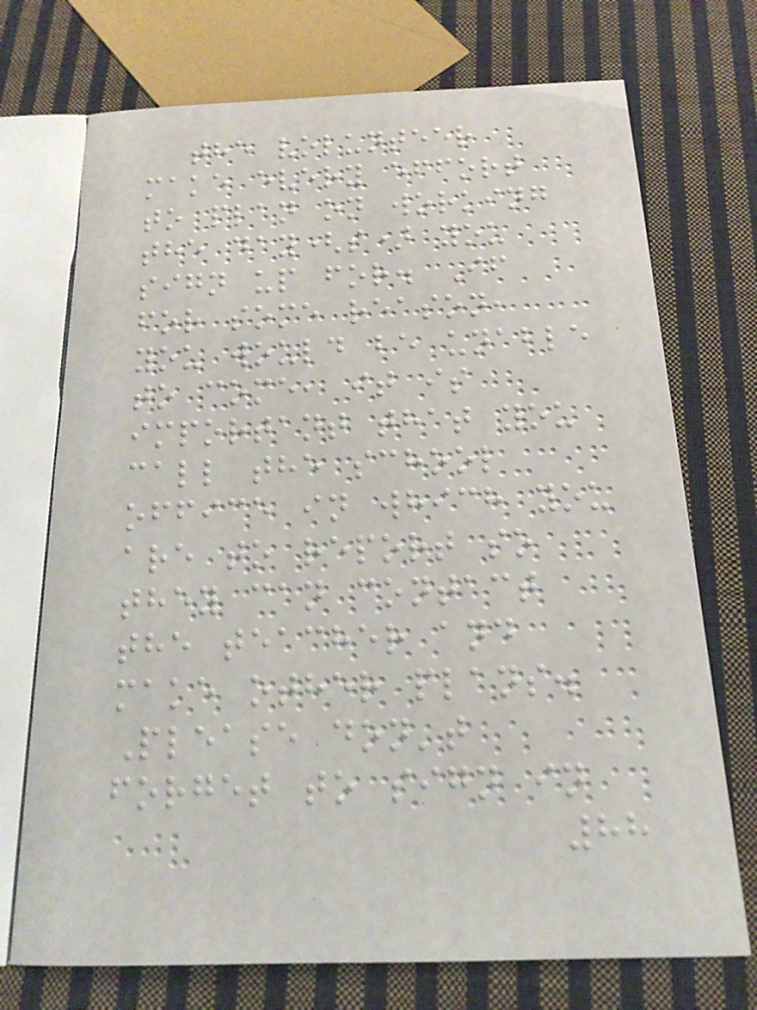the volunteer
make every effort
to plan on working
the day(s) you
sign up for. If
for some reason,
you would be unable
to come, it is
important that you
call the school
office in which you
are to report so
they can contact
the teacher and
make other plans.
Please don't
forget to sign in
88
